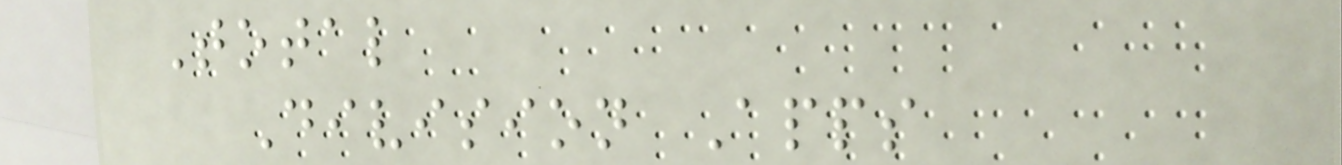Total
Division Apps
